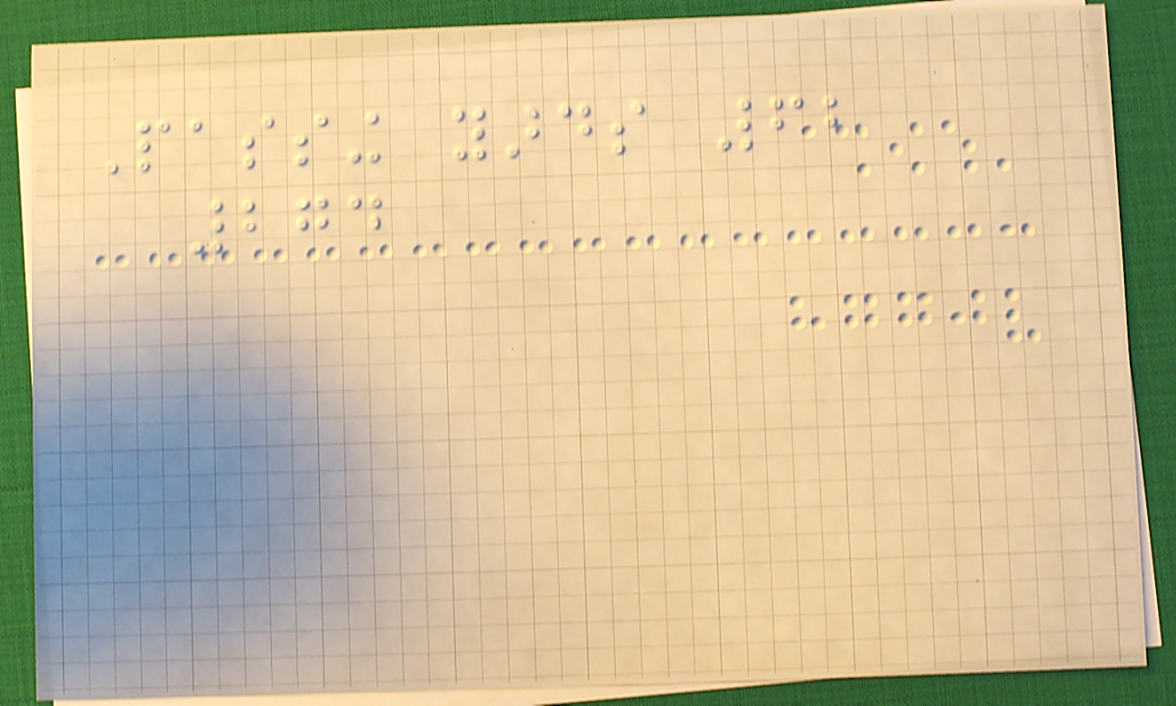Passing yards 62
274
